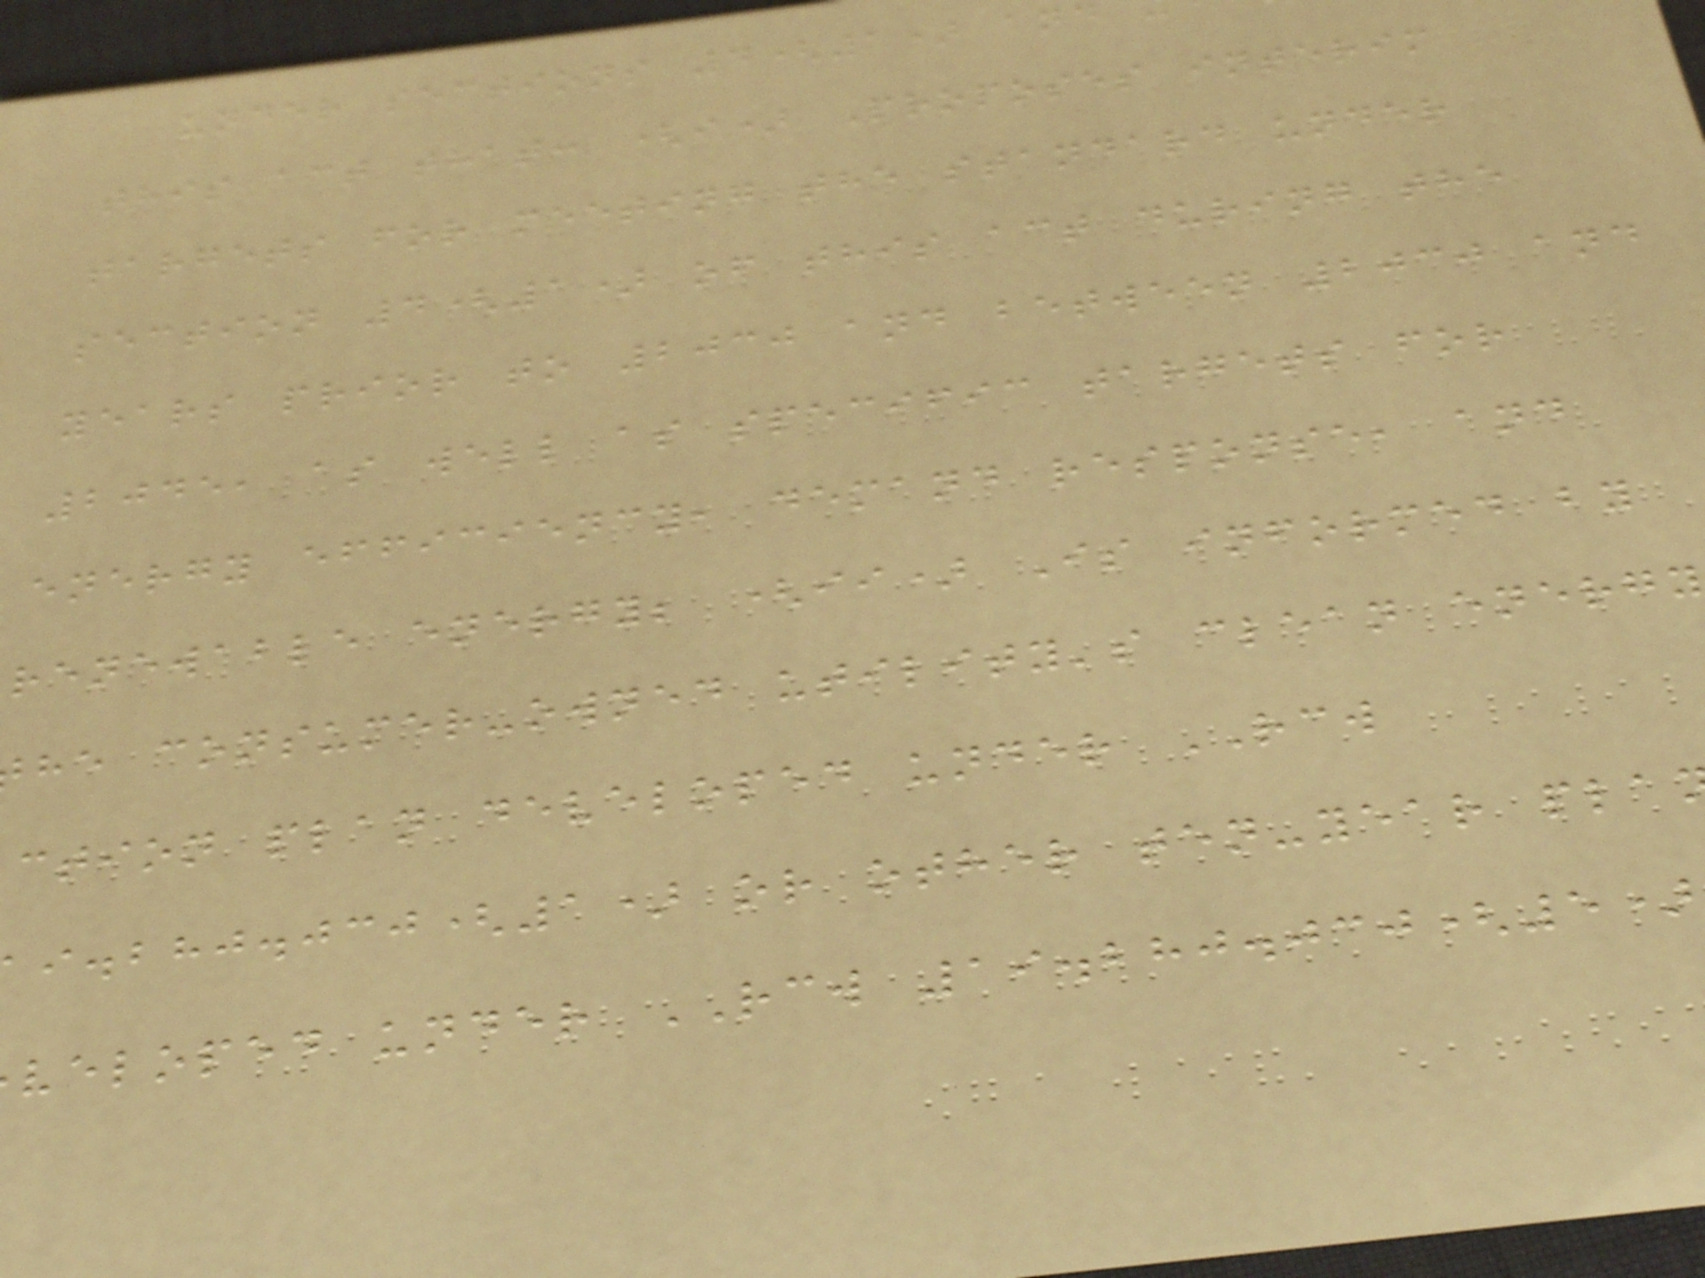under sections 4(1) and
this act that: (i) Proposes interim
targets for meeting the standard under
section 4(1) of this act during the
years prior to 2030 and between 2030 and
2045, as well as specific targets for
energy efficiency, demand response, and
renewable energy; (ii) Is informed by
he consumer-owned utility's clean energy
ction plan developed under RCW
(1) or other ten-year pla
veloped under RCW 19.280.030(5)
